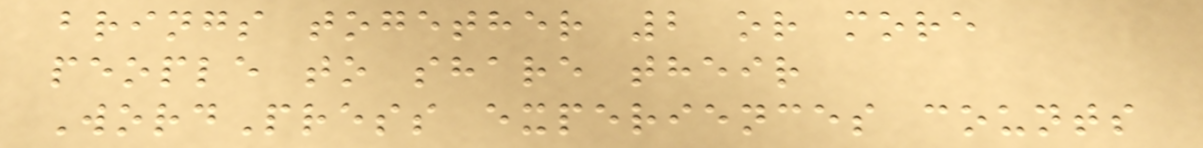brings together 2 or more
people to share their
WordPress experiences counts
